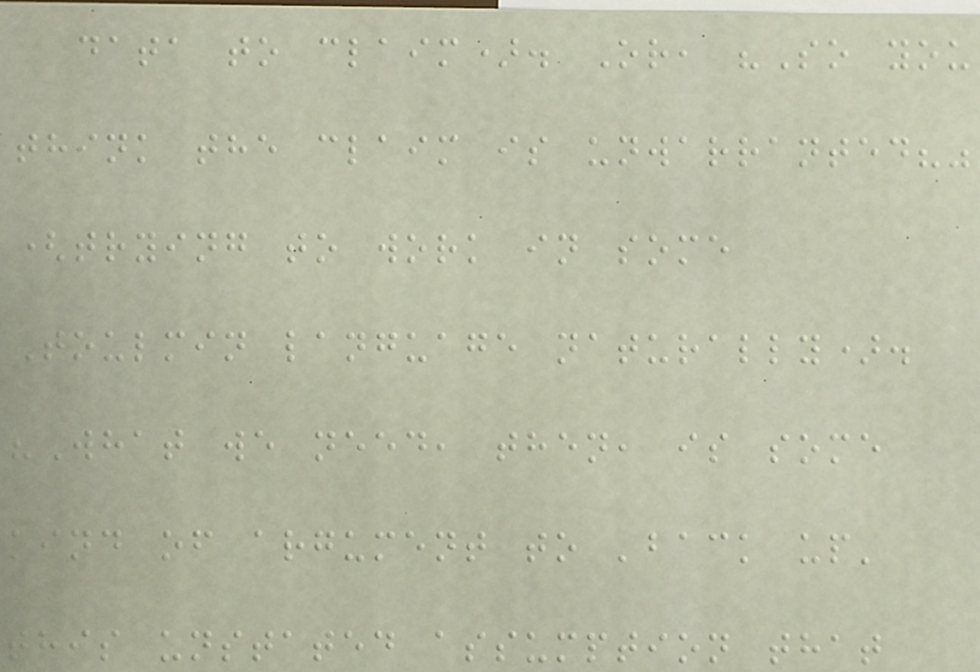data to claim). Or, "So you
think the claim is unwarranted?"
(trying to work in some
Toulmin language naturally).
"What we need, then, is some
kind of argument to 'back up'
this unstated assumption that
